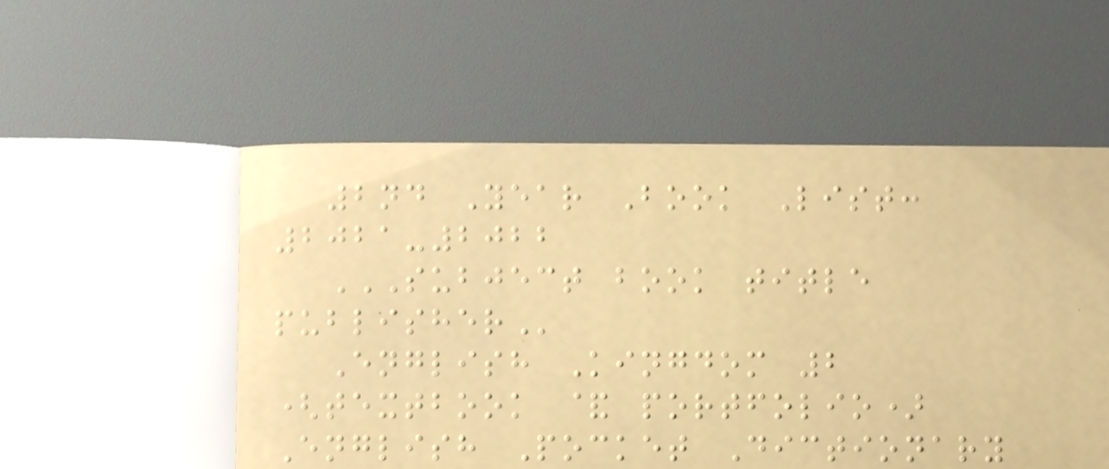2nd Year Book List:
2021-2022
SUBJECT BOOK TITLE
PUBLISHER
English Kingdom 2
(textbook & portfolio)
English Pocket Dictionary
